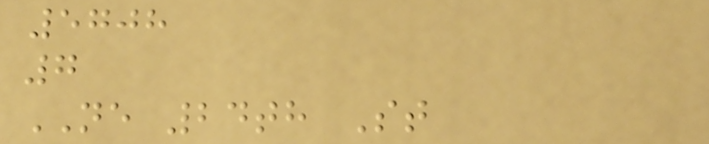5708
7
NE 24th St
